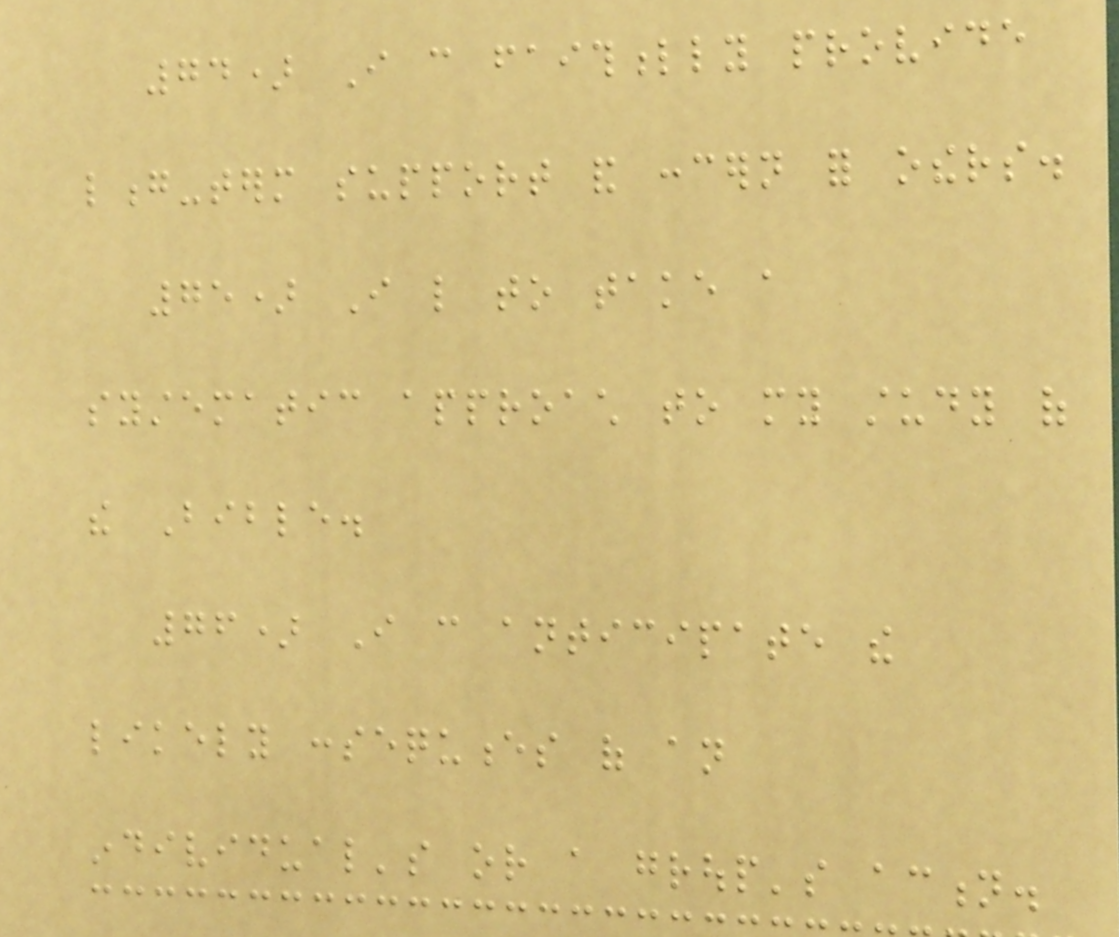74) I can faithfully provide
long-term support and concern for others.
75) I like to take a
systematic approach to my study of
the Bible.
76) I can anticipate the
likely consequences of an
individual's or a group's action.
